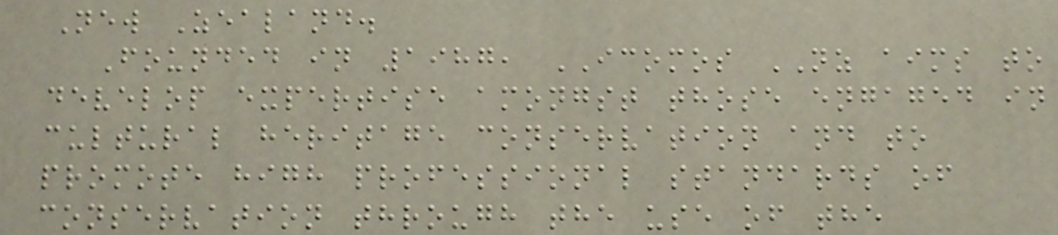New Zealand.
Founded in 1987, ICOMOS NZ aims to
develop expertise amongst those engaged in
cultural heritage conservation and to
promote high professional standards of
conservation through the use of the
